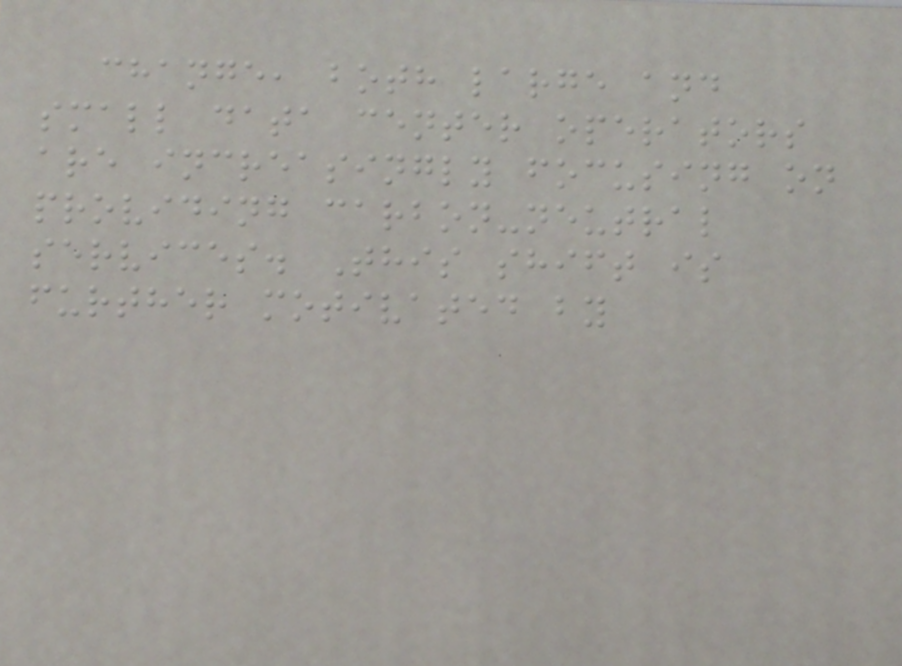change, both large and
small data center operators
are increasingly focusing on
providing carbon-neutral
services. This shift is
further motivated by
